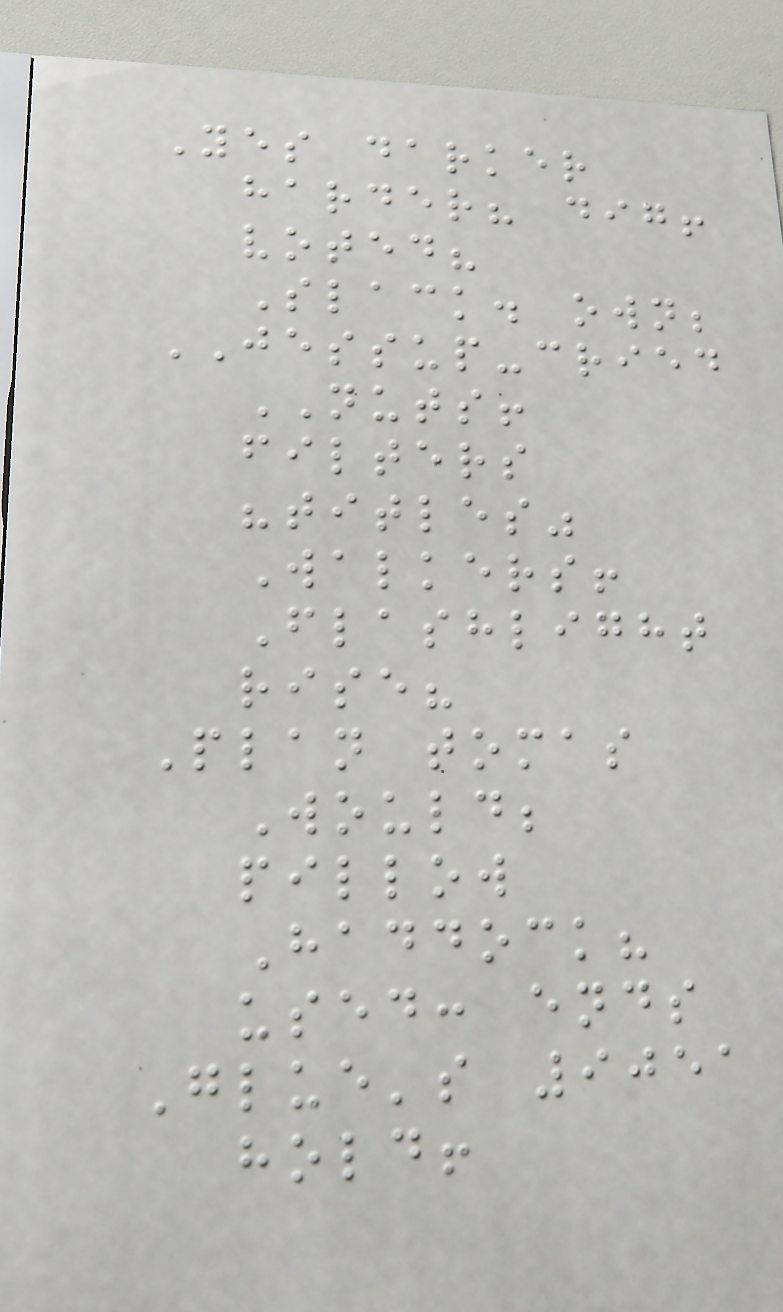Yes darker
harder? dig!
voted?
Slack. own;
JESSUP-cried
NUTS!
filters
"titles"
Walkers!
Flashlight
rise?
Plan tomas
Would;
pillow
Haddock?
used: ends
Glue's 9051
hold!
